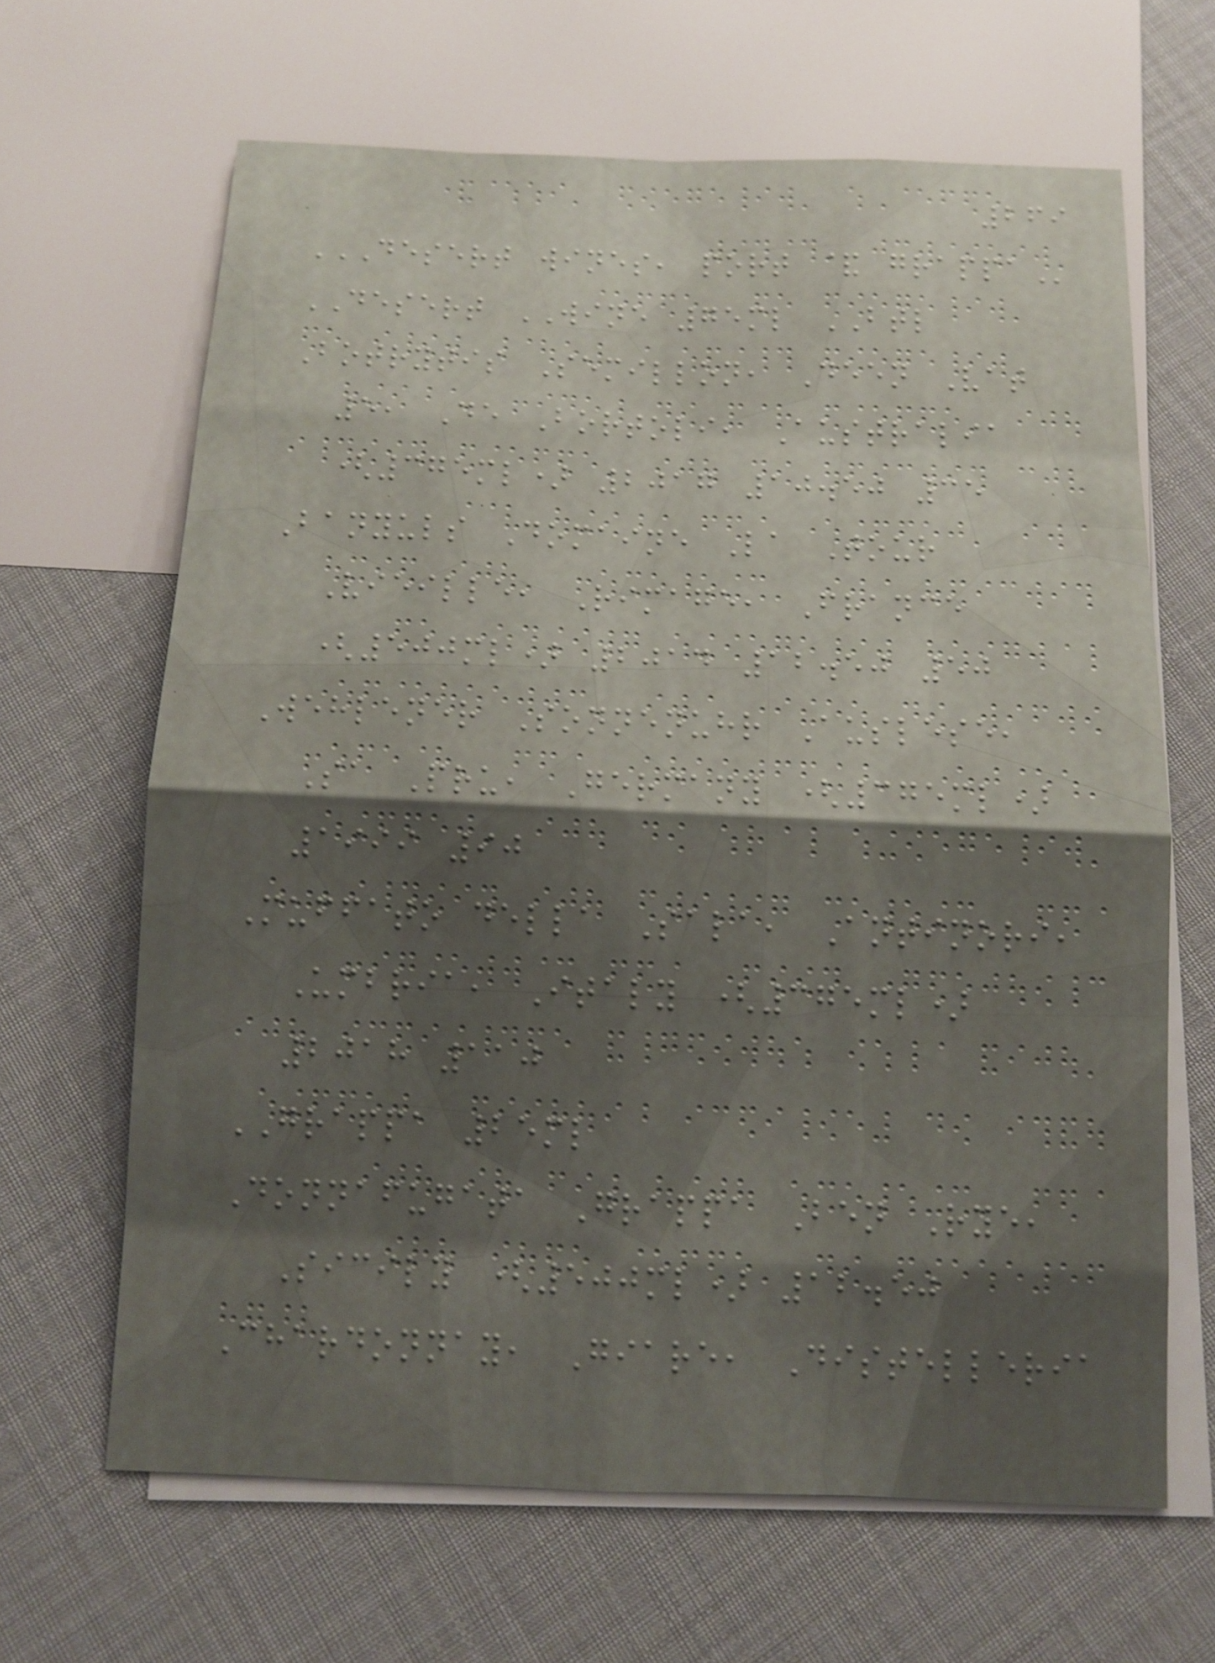269
DESERT WINES, PORT & GRAPPA
DESERT WINE 75ml BTL
Botrytis Semillon, Deen Vat
5, De Bortoli, Australia
(375ml) 2017 10.50 35
Banyuls Domaine La Tour
Vieille, Rimage, France
(500ml) 2014 12.50 50
Wehlener Sonnenuhr Auslese,
Sa Pru, Germany (375ml)
1999 90
Muffato della Sala, Antinori,
Umbria, Italy (375ml)
2018 110
GRAPPA 25ml
Donnafugata Grappa Ben Rye,
Sicily (500ml) 12.50
Chardonnay, Giare, Distelleria
